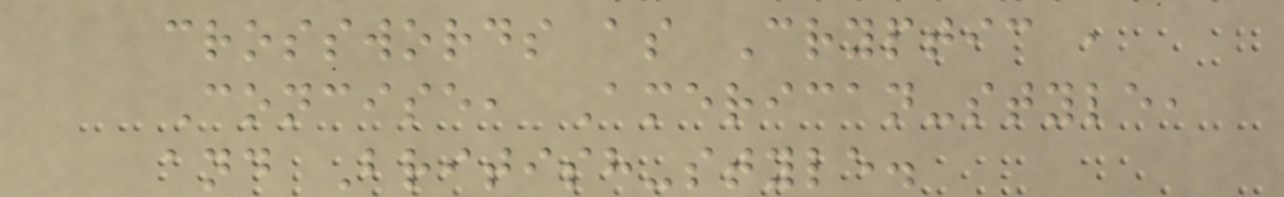crosswords as Cryptic ,
Concise, American-style,
and British-style.
